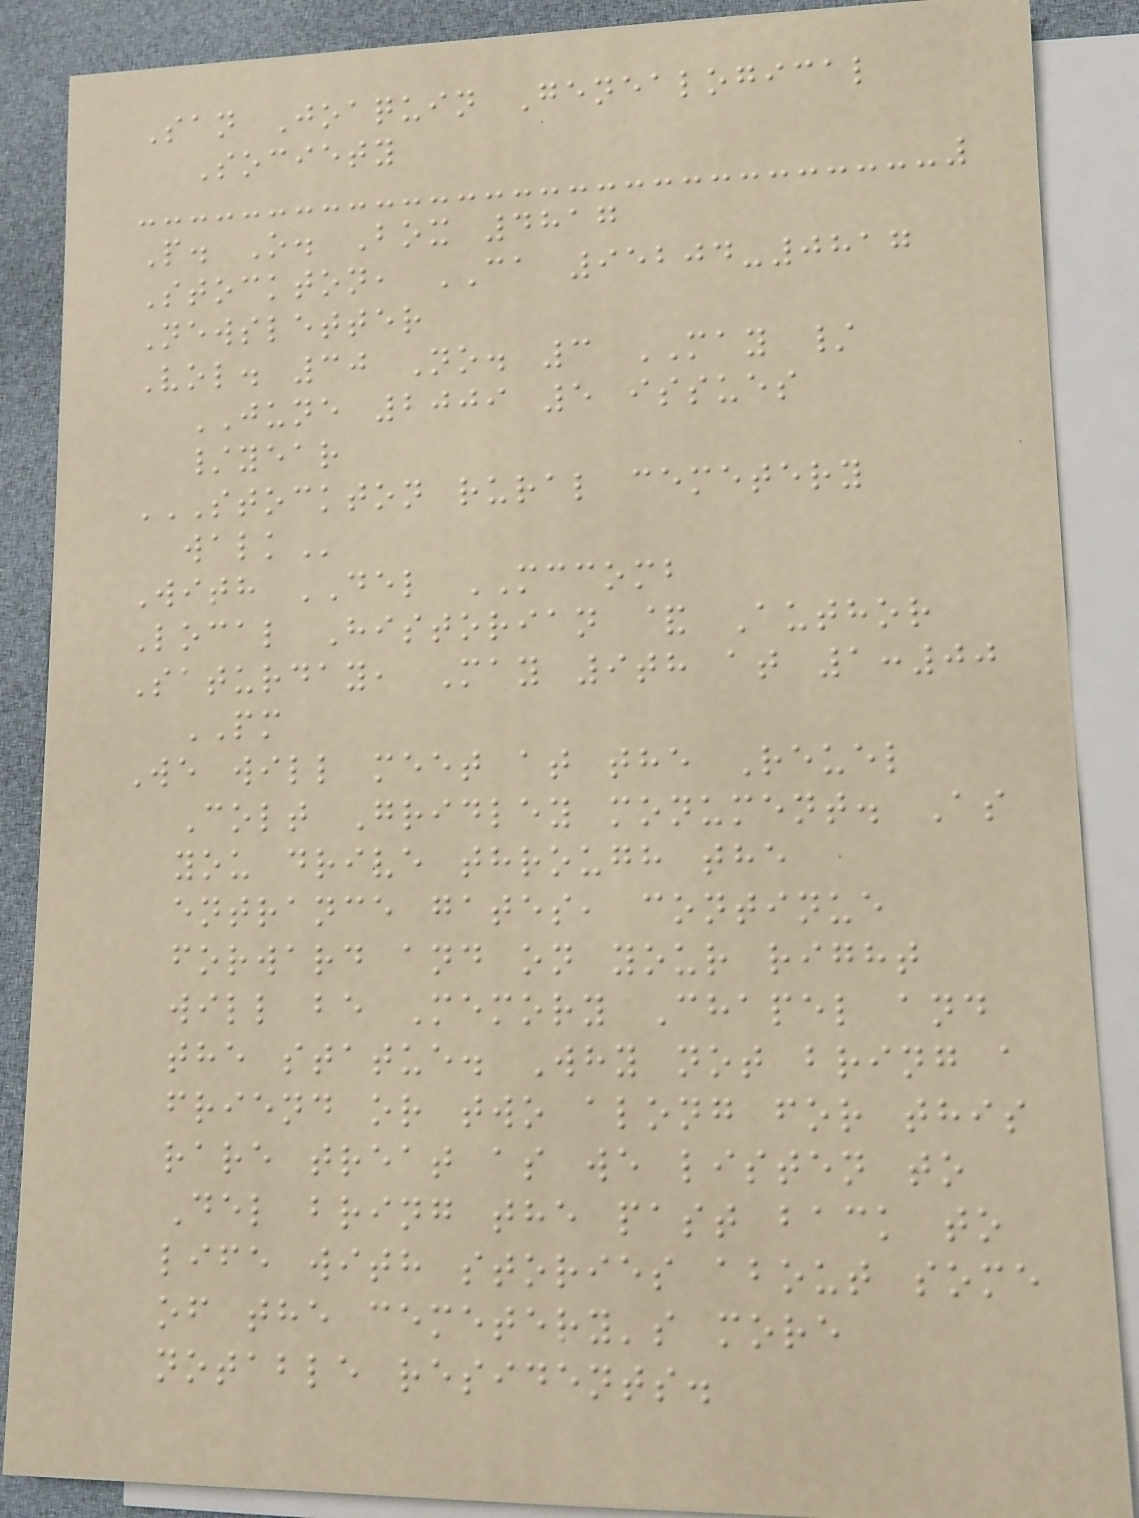San Joaquin Genealogical
Society
P. O. Box 4817
Stockton, CA 95204-0817
Newsletter
Vol. 30 No. 3 MAY /
JUNE 2009 5 issues
/year
STOCKTON RURAL CEMETERY
WALK
With DEL MCCOMB
Local Historian & Author
Saturday, May 9th at 1:00
PM
We will meet at the Reuel
Colt Gridley monument. As
you drive through the
entrance gates, continue
forward and on your right
will be Memory Chapel and
the statue. Why not bring a
friend or two along for this
rare treat as we listen to
Del bring the past back to
life with stories about some
of the cemetery's more
notable residents.
